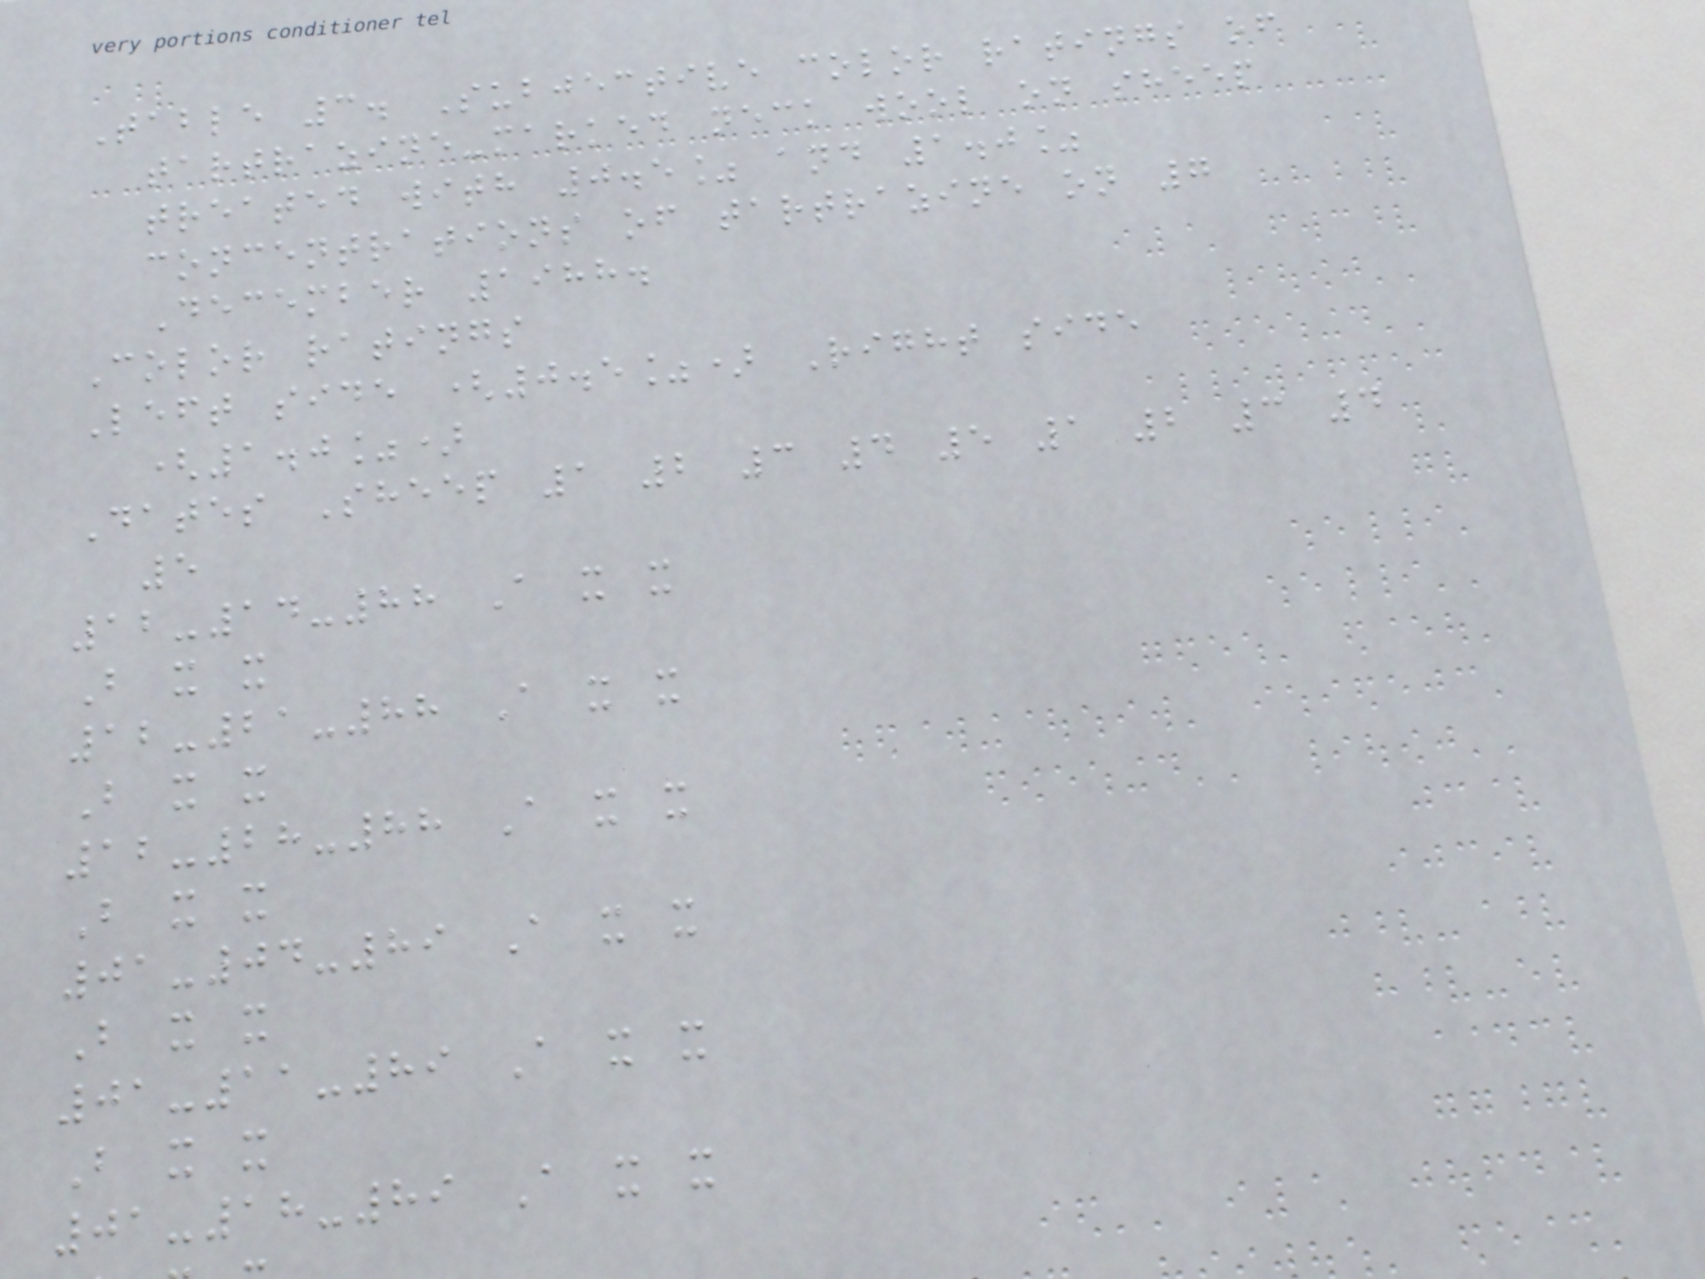Table 3. Subjective color ratings of
tartrazine-marked neck wool on sheep
treated with 0.5% and 1.0%
concentrations of tartrazine on 7
December 1988.
Color ratings
Left side (0.5%) Right side
(1.0%)
Dates Sheep 1 2 3 4 5 1 2 3 4
5
12-14-88 A x x
B x x
12-21-88 A x x
B x x
12-28-88 A x x
B x x
01-04-89 A x x
B x x
01-11-89 A x x
B x x
01-18-89 A x x
